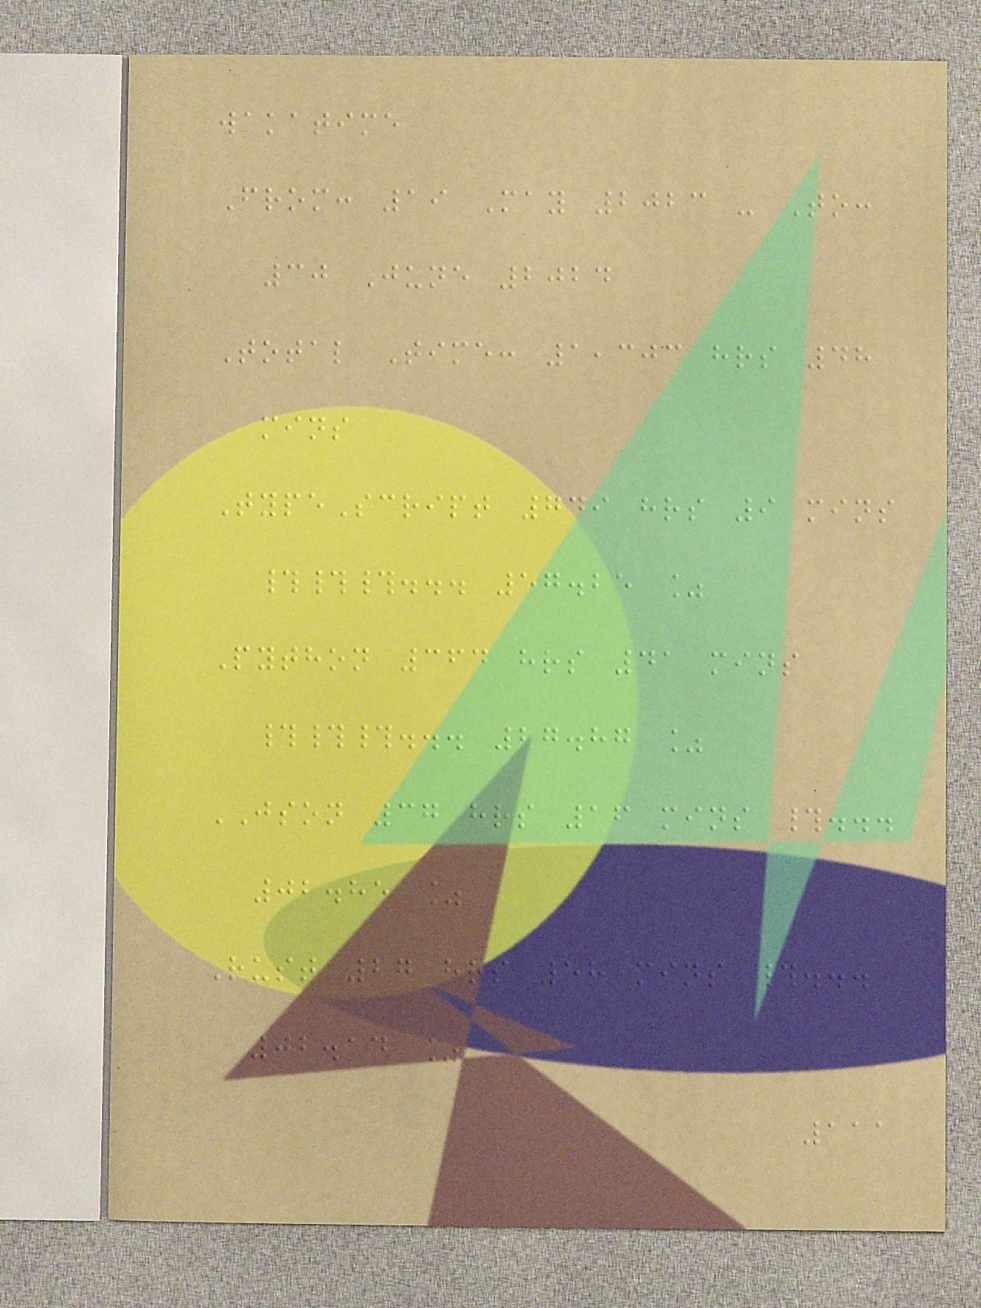wakatime
From: 19 May 2023 - To:
30 June 2024
Total Time: 1,303 hrs 48
mins
TypeScript 749 hrs 9 mins
###... 57.25 %
Python 364 hrs 41 mins
###... 27.87 %
JSON 37 hrs 16 mins #...
02.85 %
Rust 27 hrs 58 mins #...
02.14 %
111
